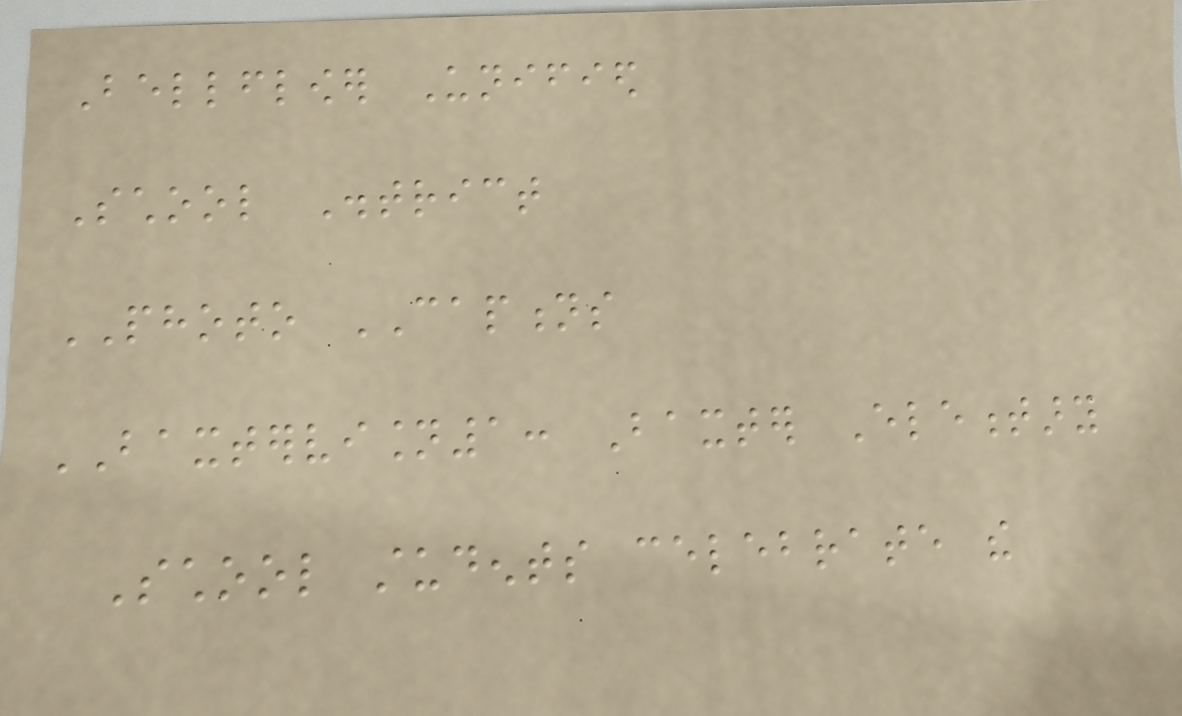Bellflower Unified
School District
PHOTO CAPTIONS
BAXTERVISION1: Baxter Elementary
School students celebrate the
